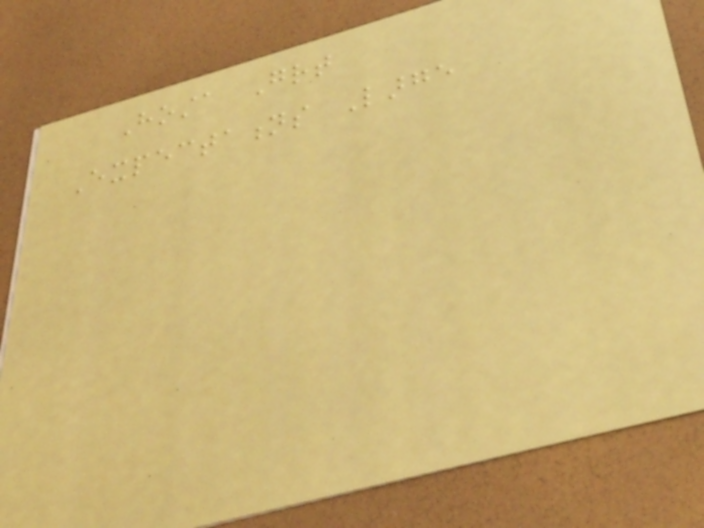Hosta Great
Expectations Large
